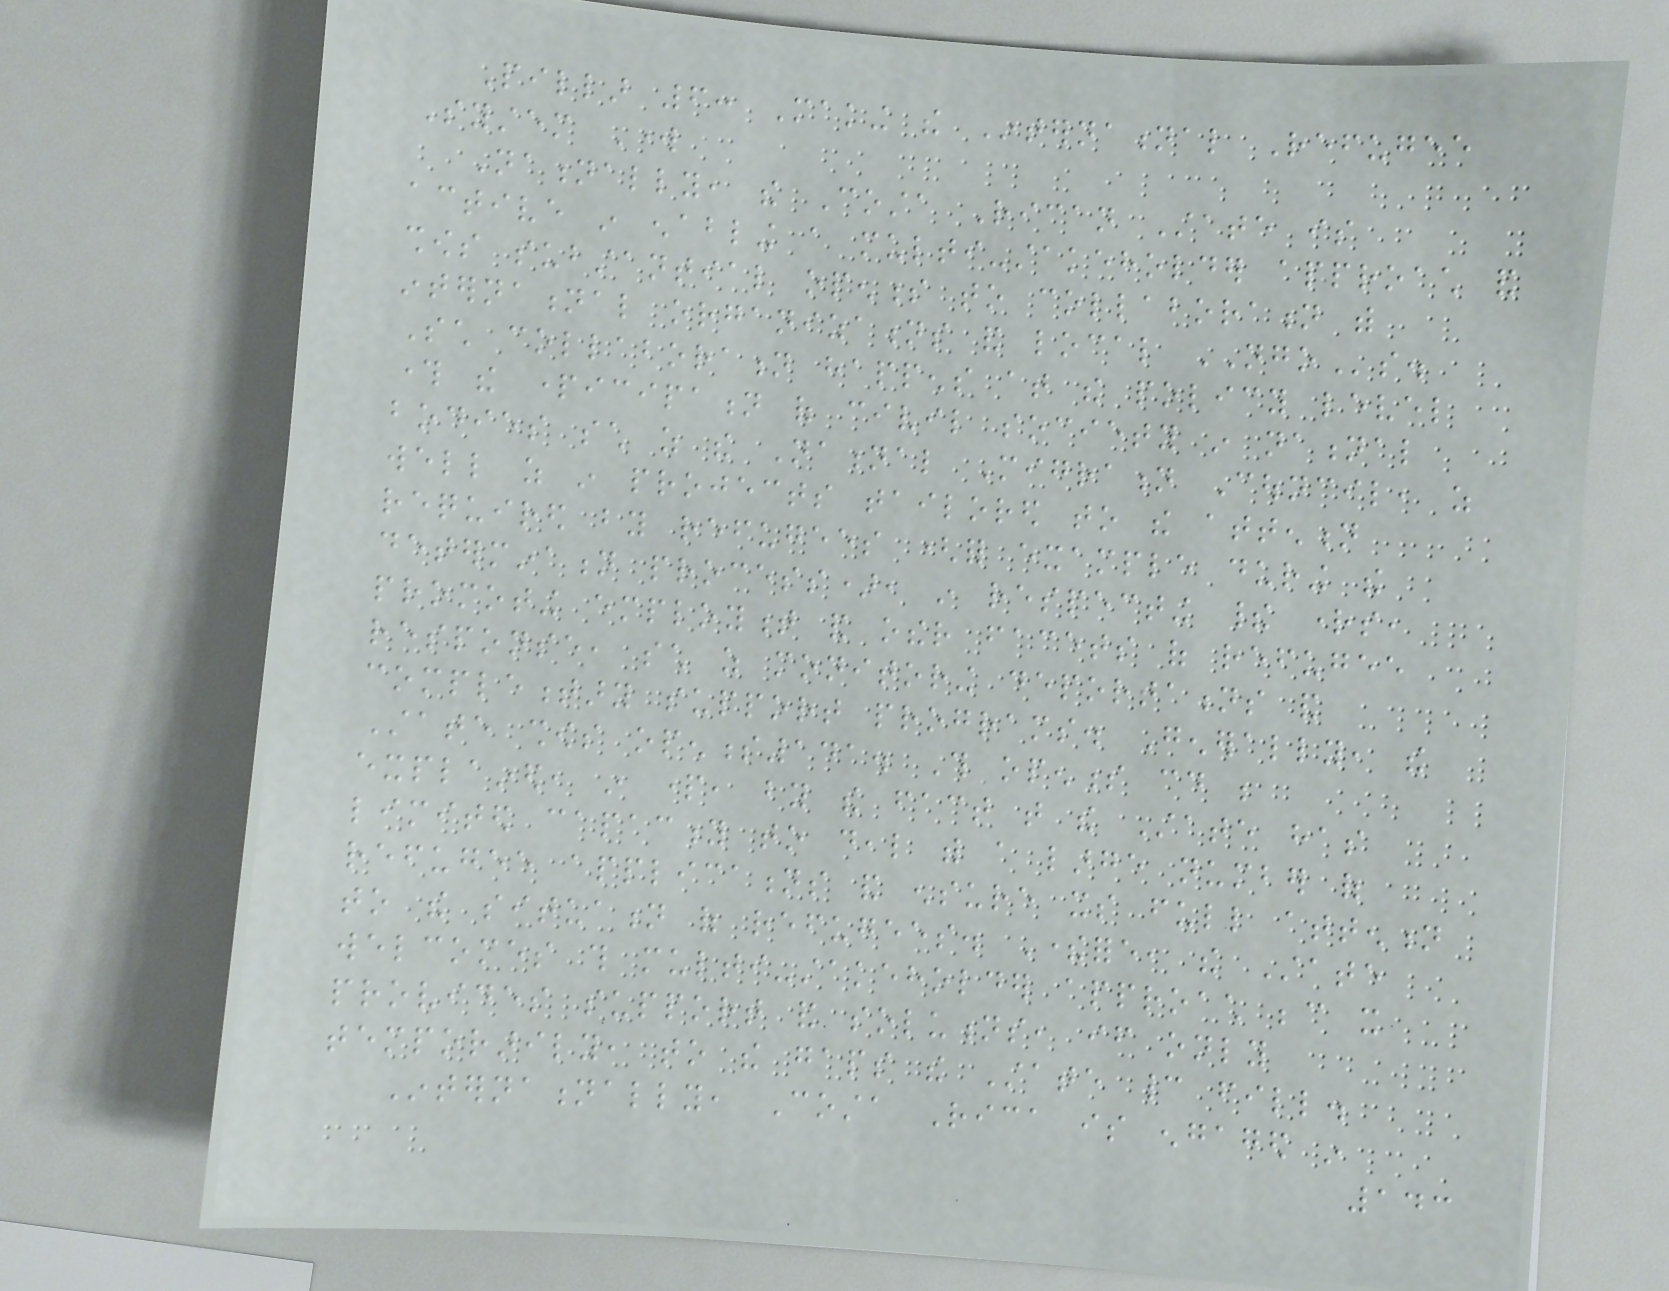Pillar 6: Making the International Refugee
System Work
Nationally, the Costa Rican State is
active in enabling a multi-stakeholder approach and
shows substantial openness to collaboration with
international organizations and local NGOs.
Such collaboration happens at the policy level
through the participation of civil society in national
bodies such as the National Migration Council, as
well as in projects tailored to the attention
required by refugees (for example during the
determination process), in respecting their rights,
promoting employment and other facets of refugee
response, such as monitoring deportations and
complementary support programs. Generally, the
State shows openness141. This openness could be
explained, in part, by the fact that the State has
limited capacity to deal with a large number of
refugee applications and ensure its full attention
to the situation of refugees. Therefore, the State
welcomes this multi-stakeholder approach because it
provides support and solutions, if only
temporarily, to the gaps the State cannot fill.
Internationally, Costa Rica is engaged in
143
